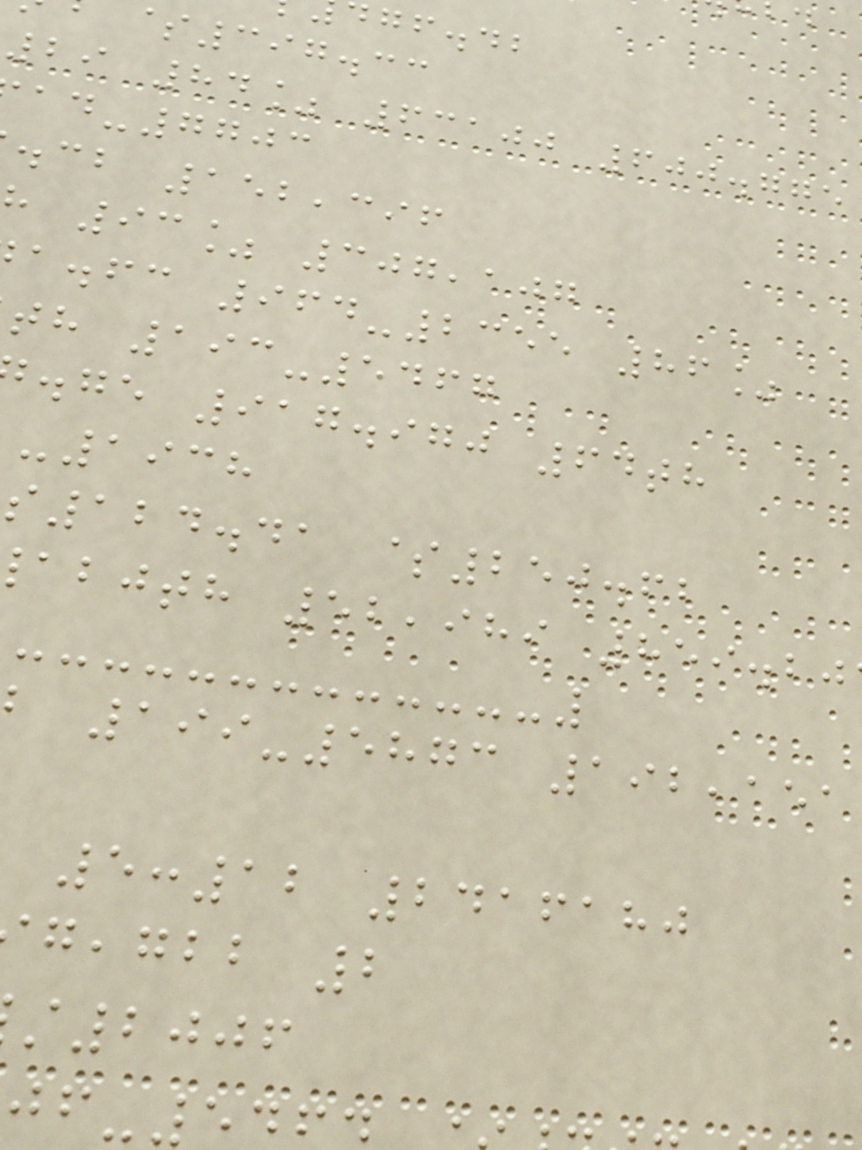gf.db
$397.33
29 84% 63100 600.775
-7703
.cb 152,396
93% 307,107
a.fc 964-2355 86%
th 193-5467
.ge 917.970 64th
-1938
124.41 $250.62
abjth 52,989 859.20
199-5873 192,151
5:12 2416180
,gbb 2
2006
